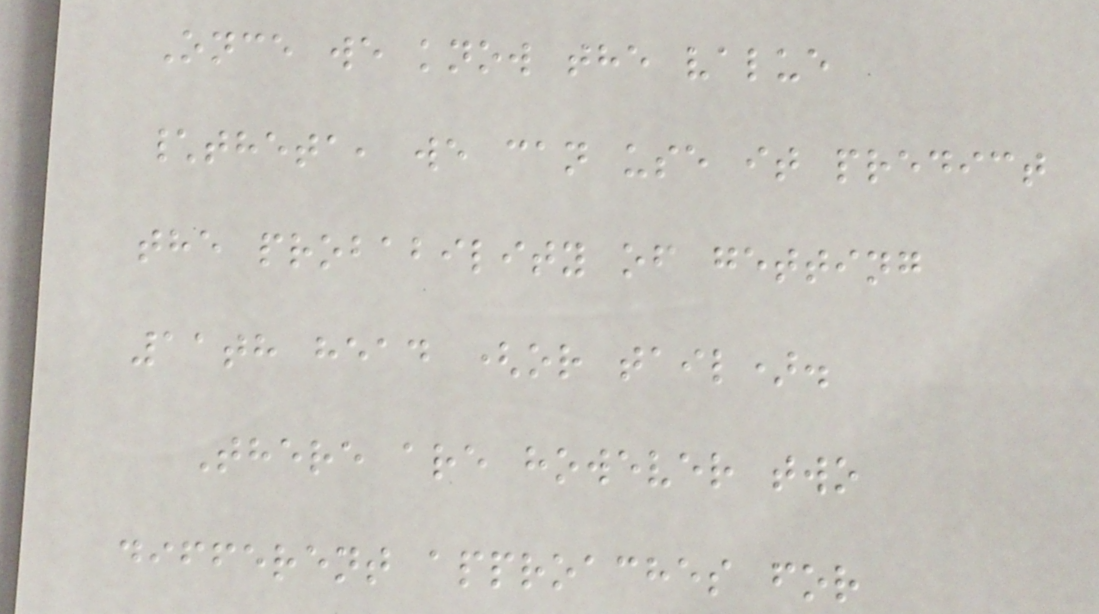Once we know the value
\theta, we can use it predict
the probability of getting
11th head (or tail).
There are however two
different approaches for
